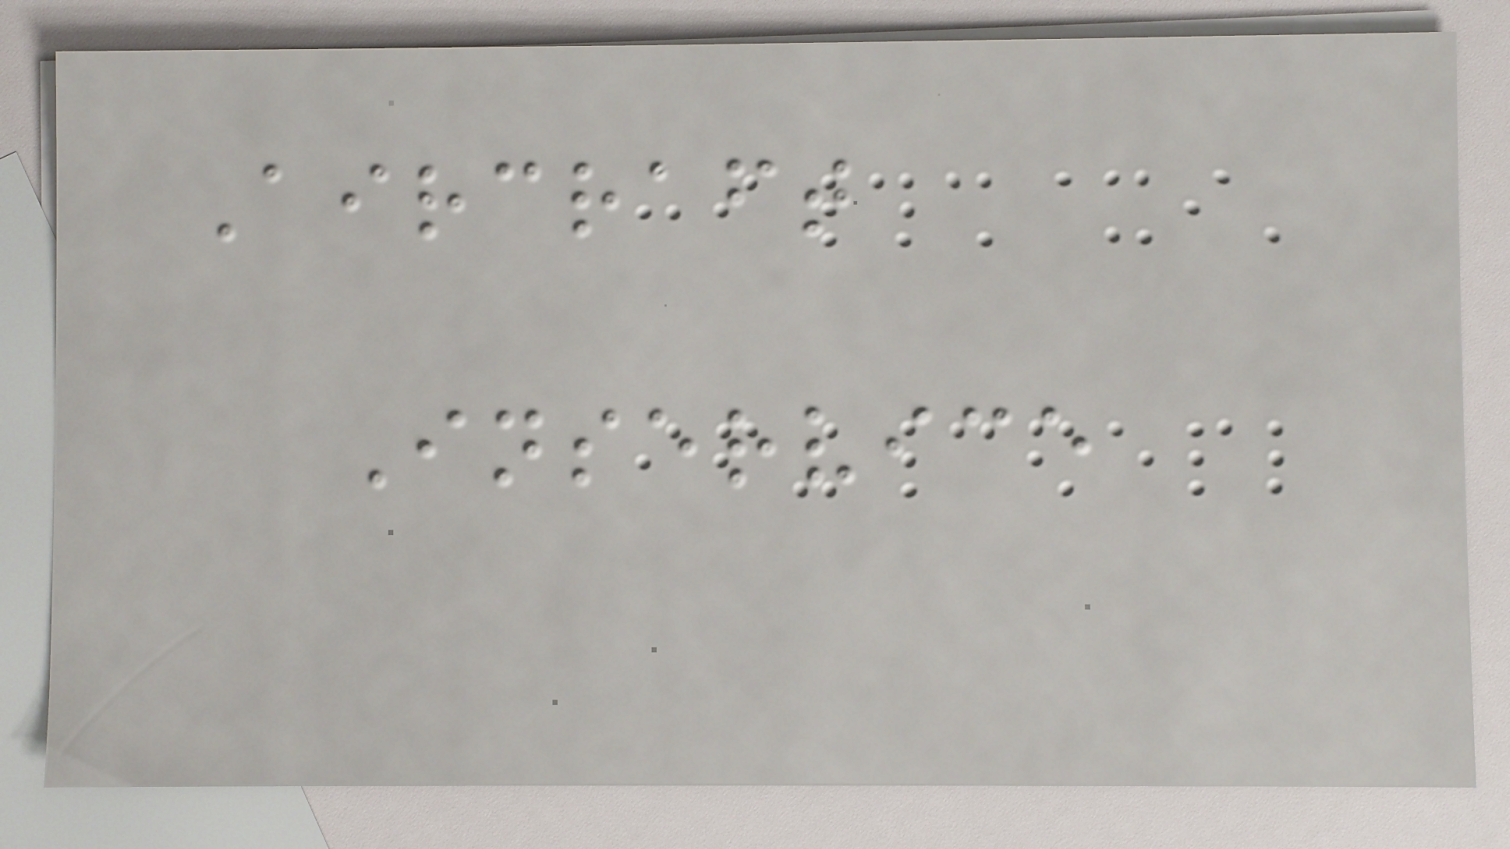Aircraft
Inservice
